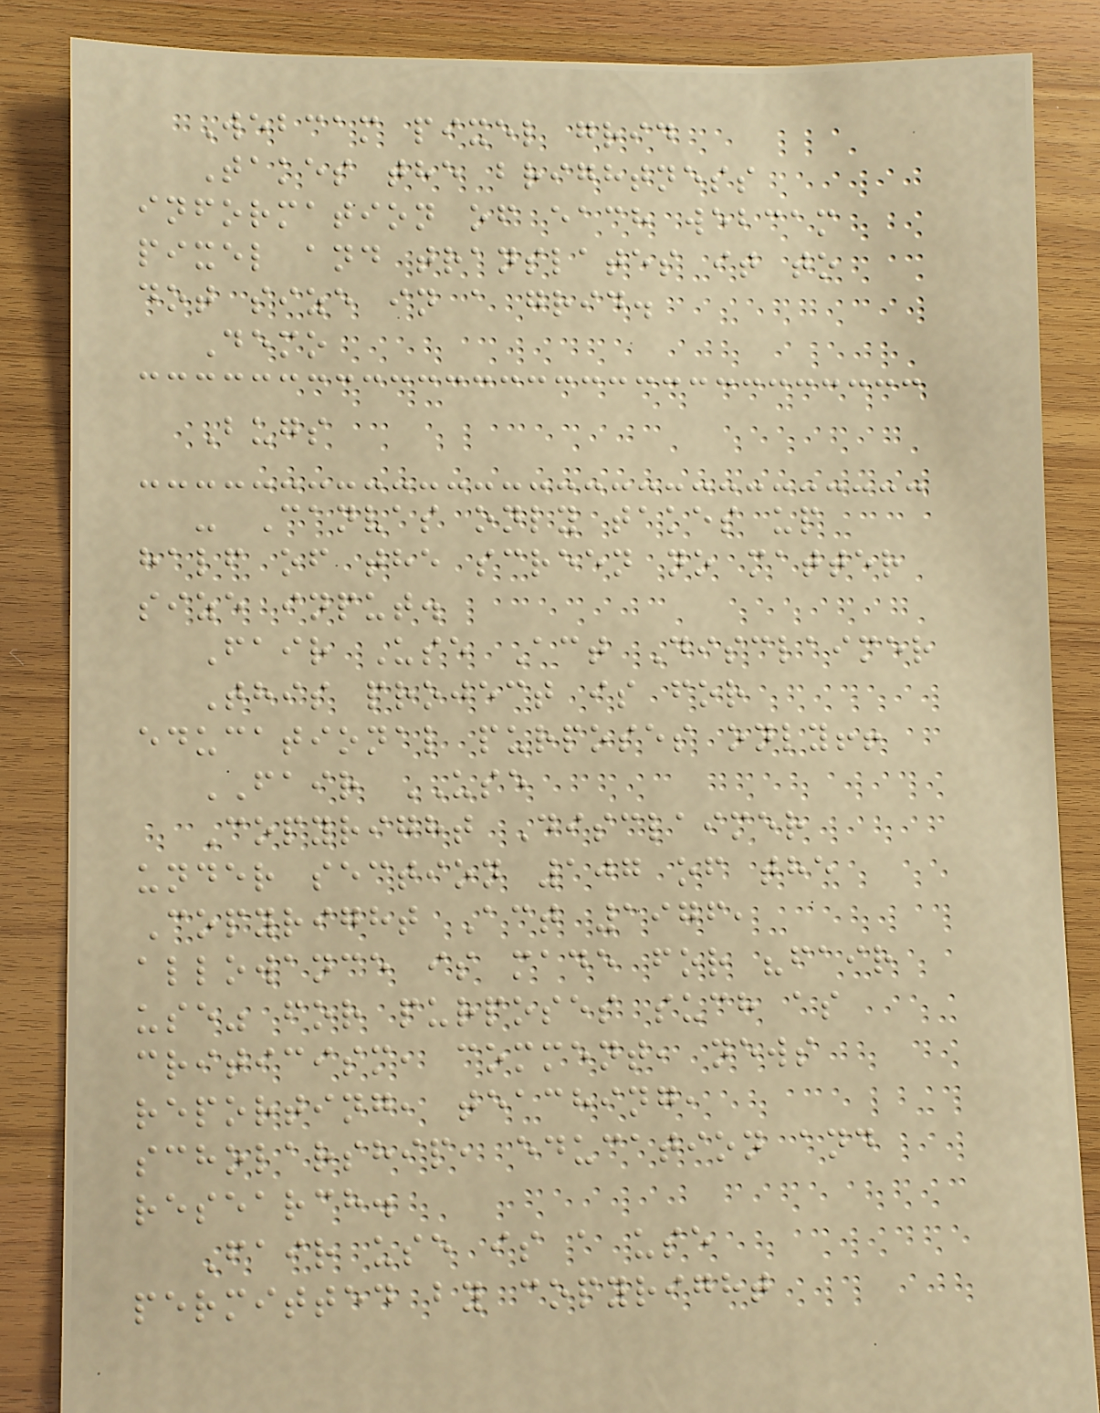Webcam pixel grid
Takes the brightness
information of each webcam
pixel and translates it to
dot size in a grid.
Demo
Bugs
- Canvas only takes up
half of the screen no matter
size input.
Fair Use Act Disclaimer
This project is for
educational purposes only!!
FAIR USE
Copyright Disclaimer
under section 107 of the
Copyright Act 1976,
allowance is made for "fair
use" for purposes such as
criticism, comment, news
reporting, teaching,
scholarship, education and
research.
Fair use is a use
permitted by copyright
